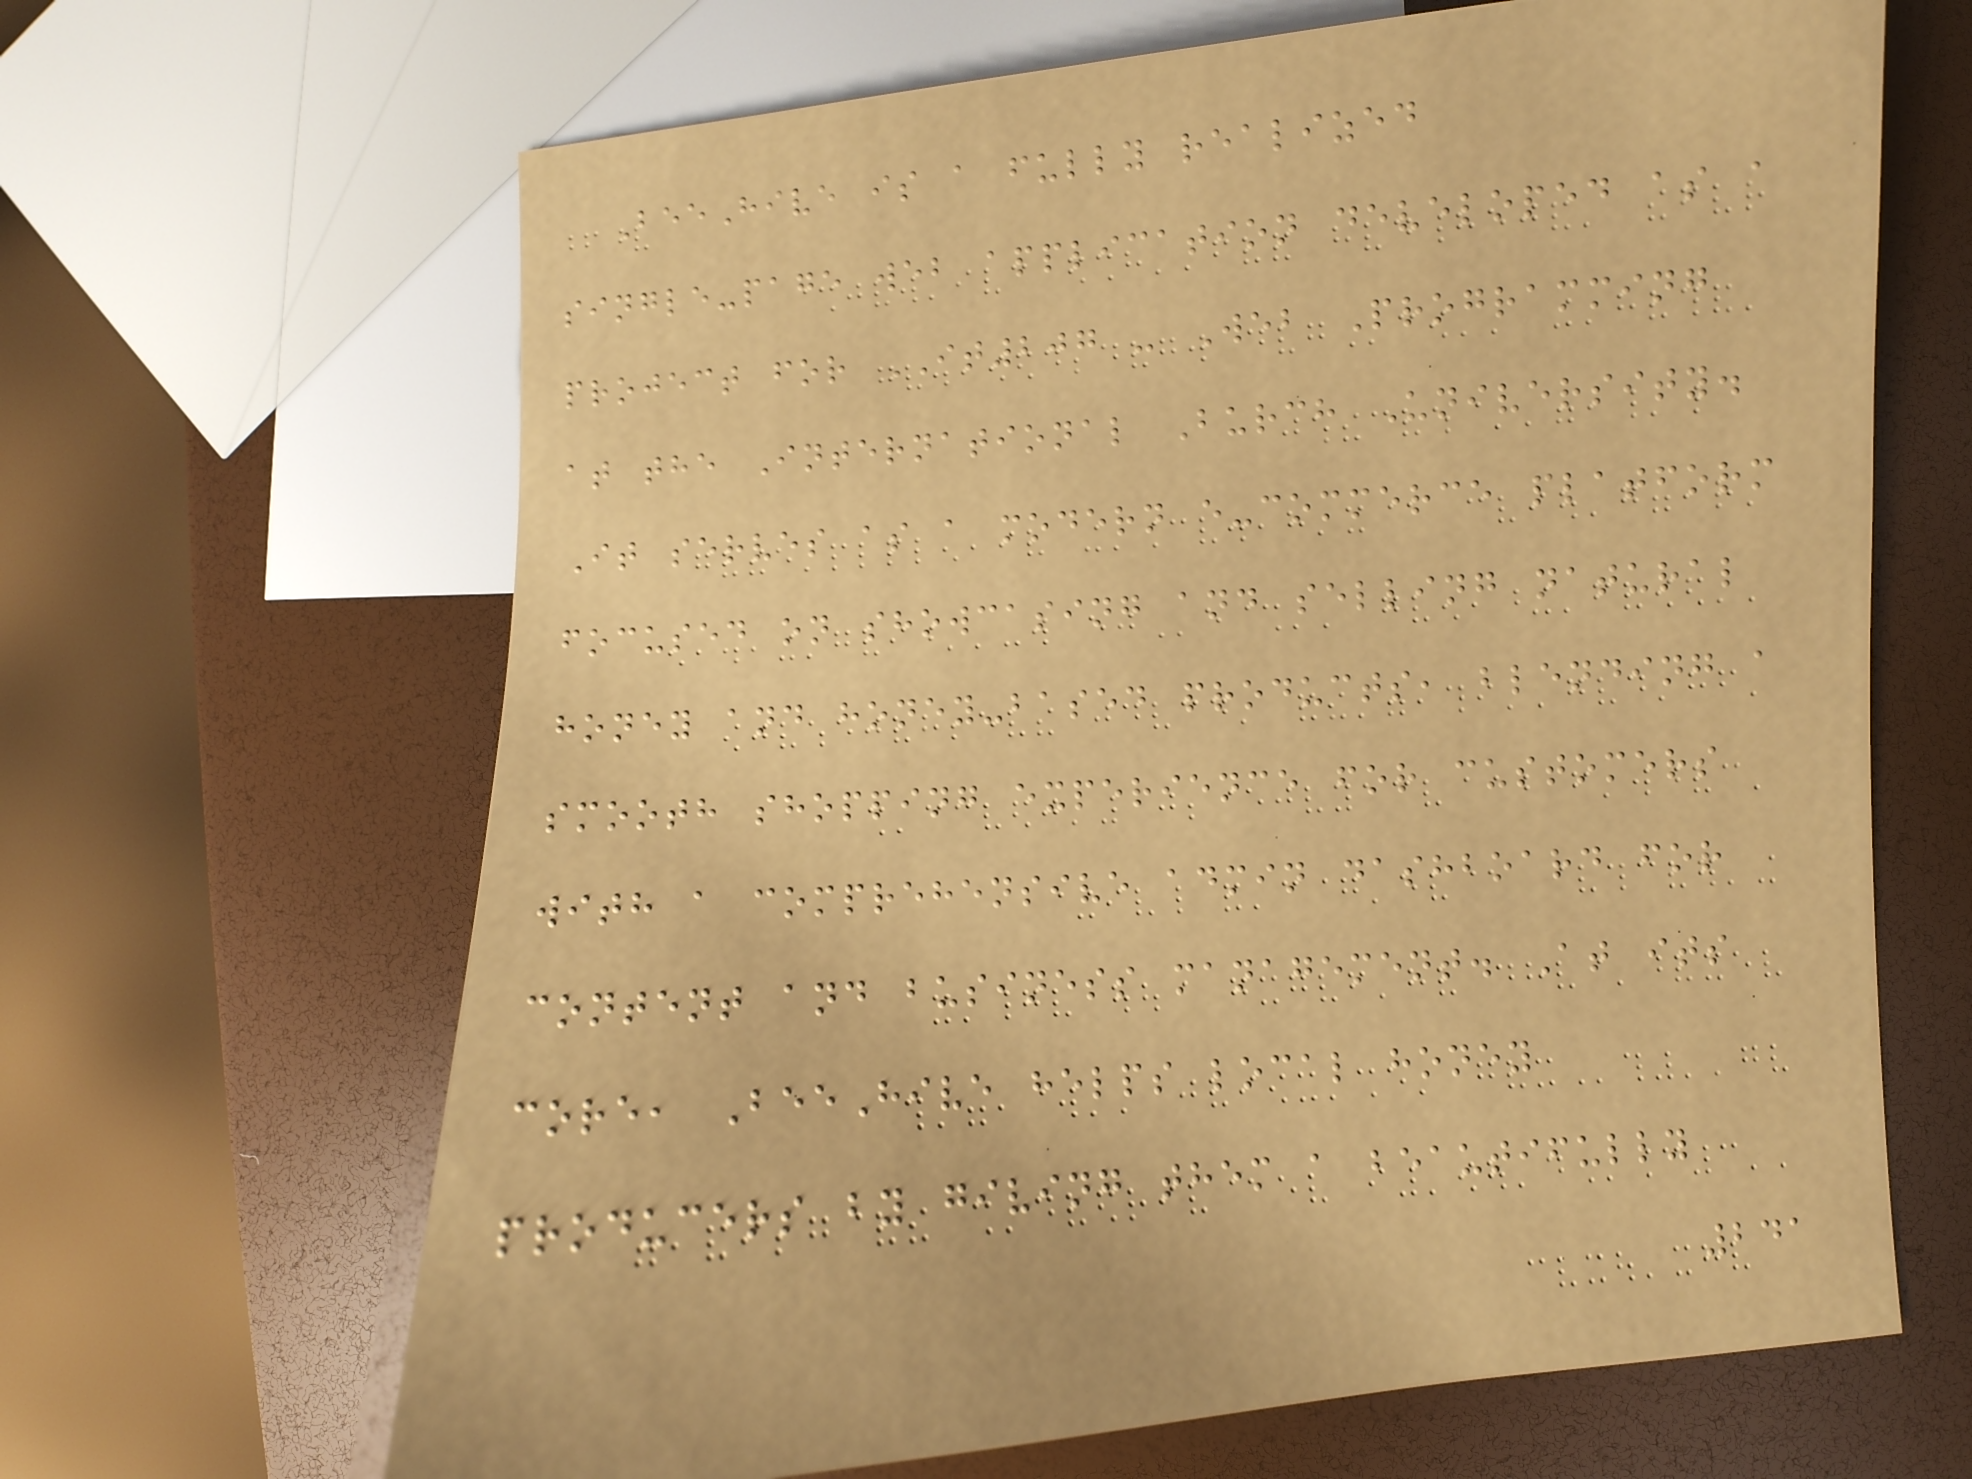BeeHive is a fully realized
single-page web application developed as a
project for IT207 - Web Programming
at the International Burch University.
It serves as a modern e-commerce platform
focused on showcasing and selling natural
honey and honey-based products, blending a
smooth shopping experience for customers
with a comprehensive admin dashboard for
content and business management. At its
core, BeeHive helps local honey
producers by giving them a beautifully
241
